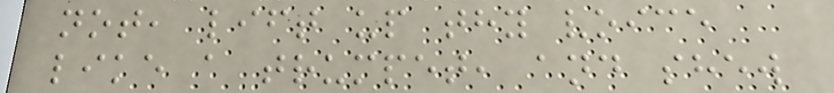not, lift up thy voice
like a trumpet, and shew
